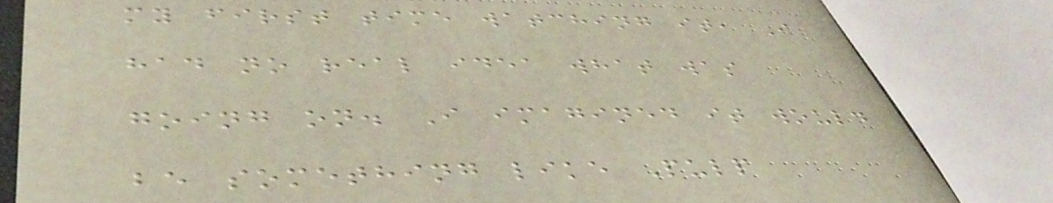my first time watching it, I
had no real idea what was
going on. I imagined it would
be something like Pulp
